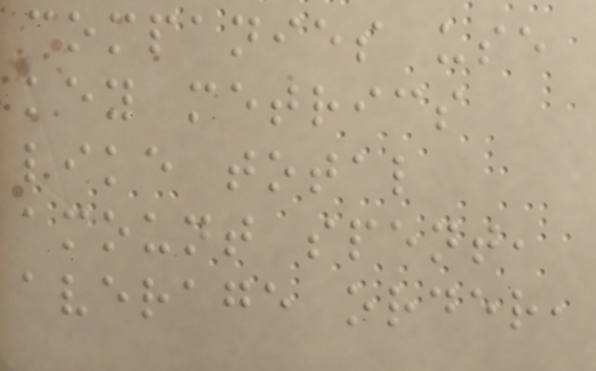companies use
key metrics
like total
amount spent,
average order,
